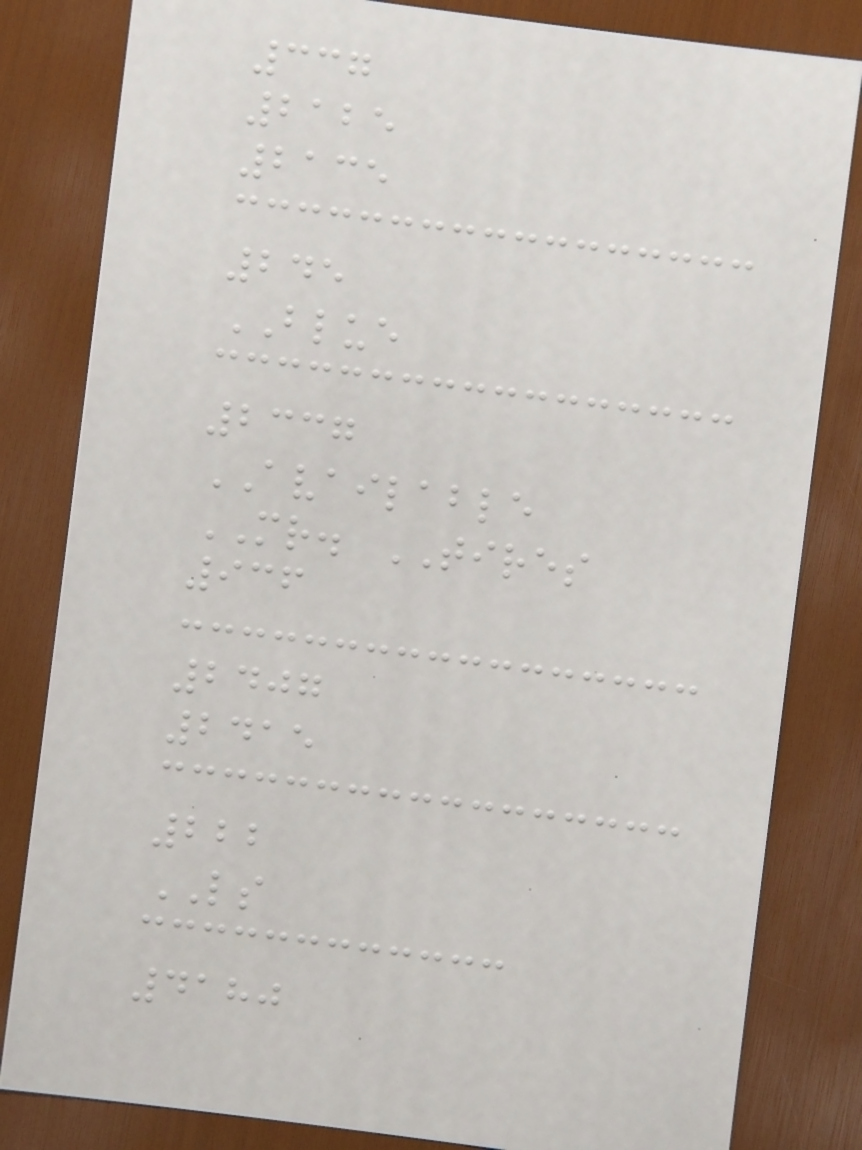337
2125
2135
245
BLUE
2337
AVAILABLE
MR. TIRES
936
2407
2415
222
LS
4180
